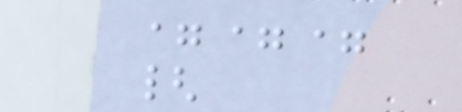===
{
